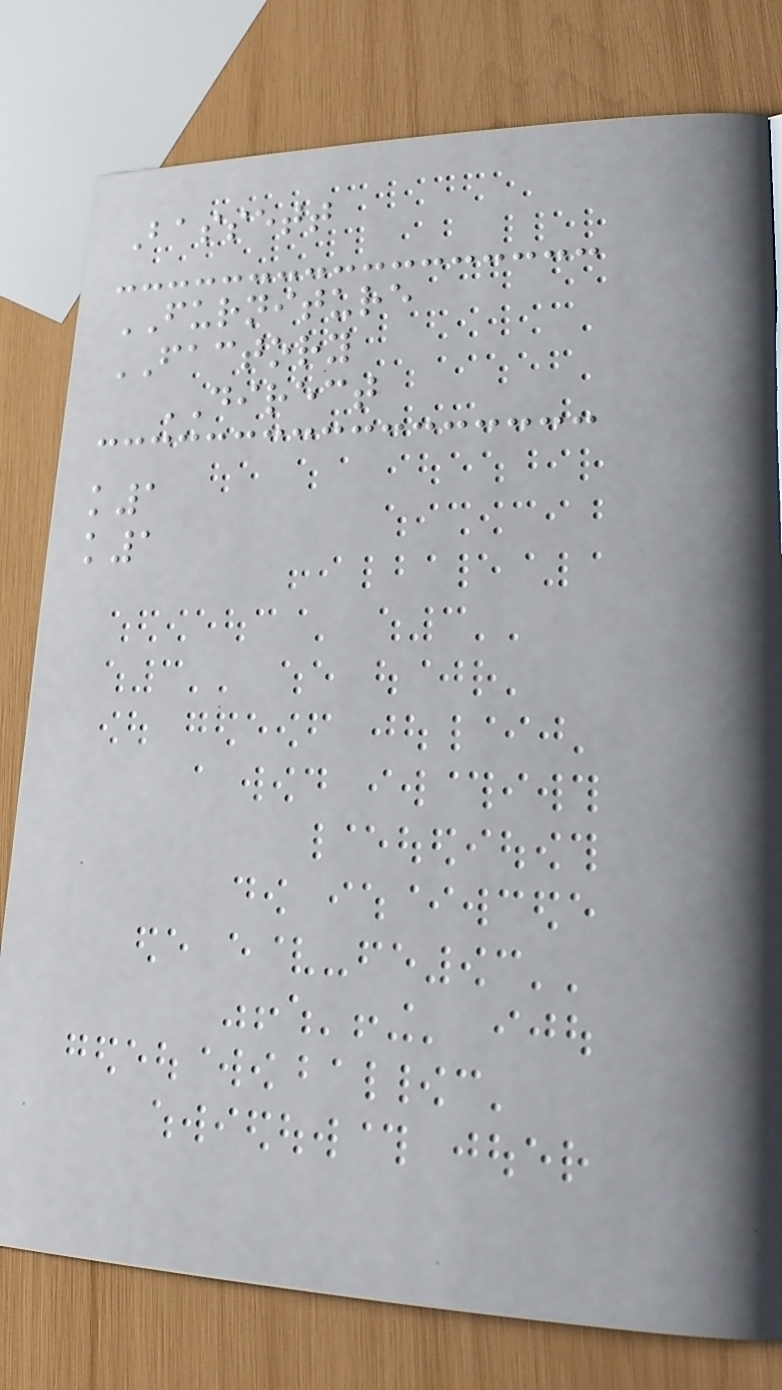Bassett
FURNITURE
FACTORY
DIRECT
k1
k1
